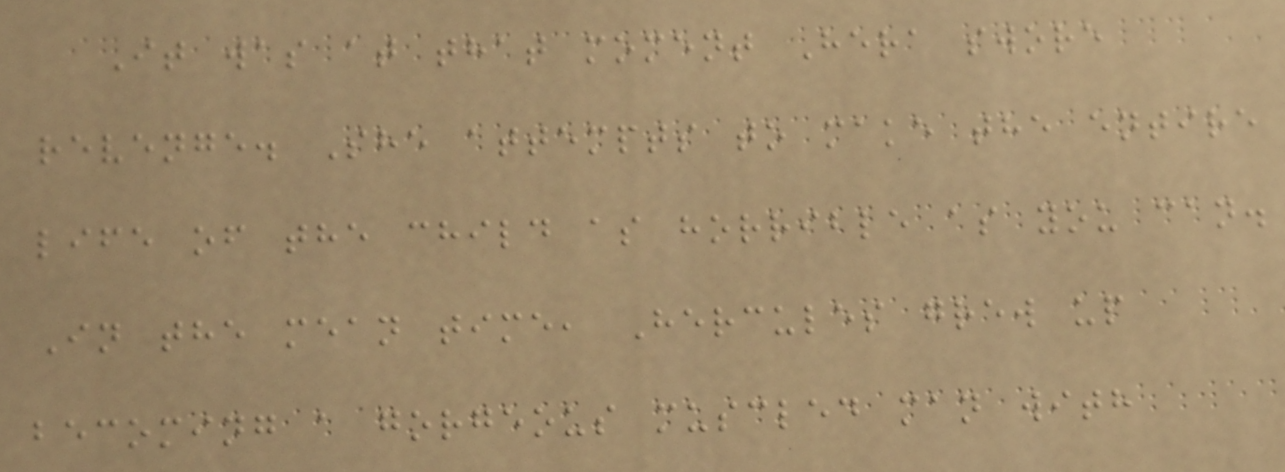It was at that moment Hera swore
revenge. She attempts to make the entire
life of the child as horrible as you can.
In the mean time, Hercules grew up
becoming a gorgeous muscled man with
